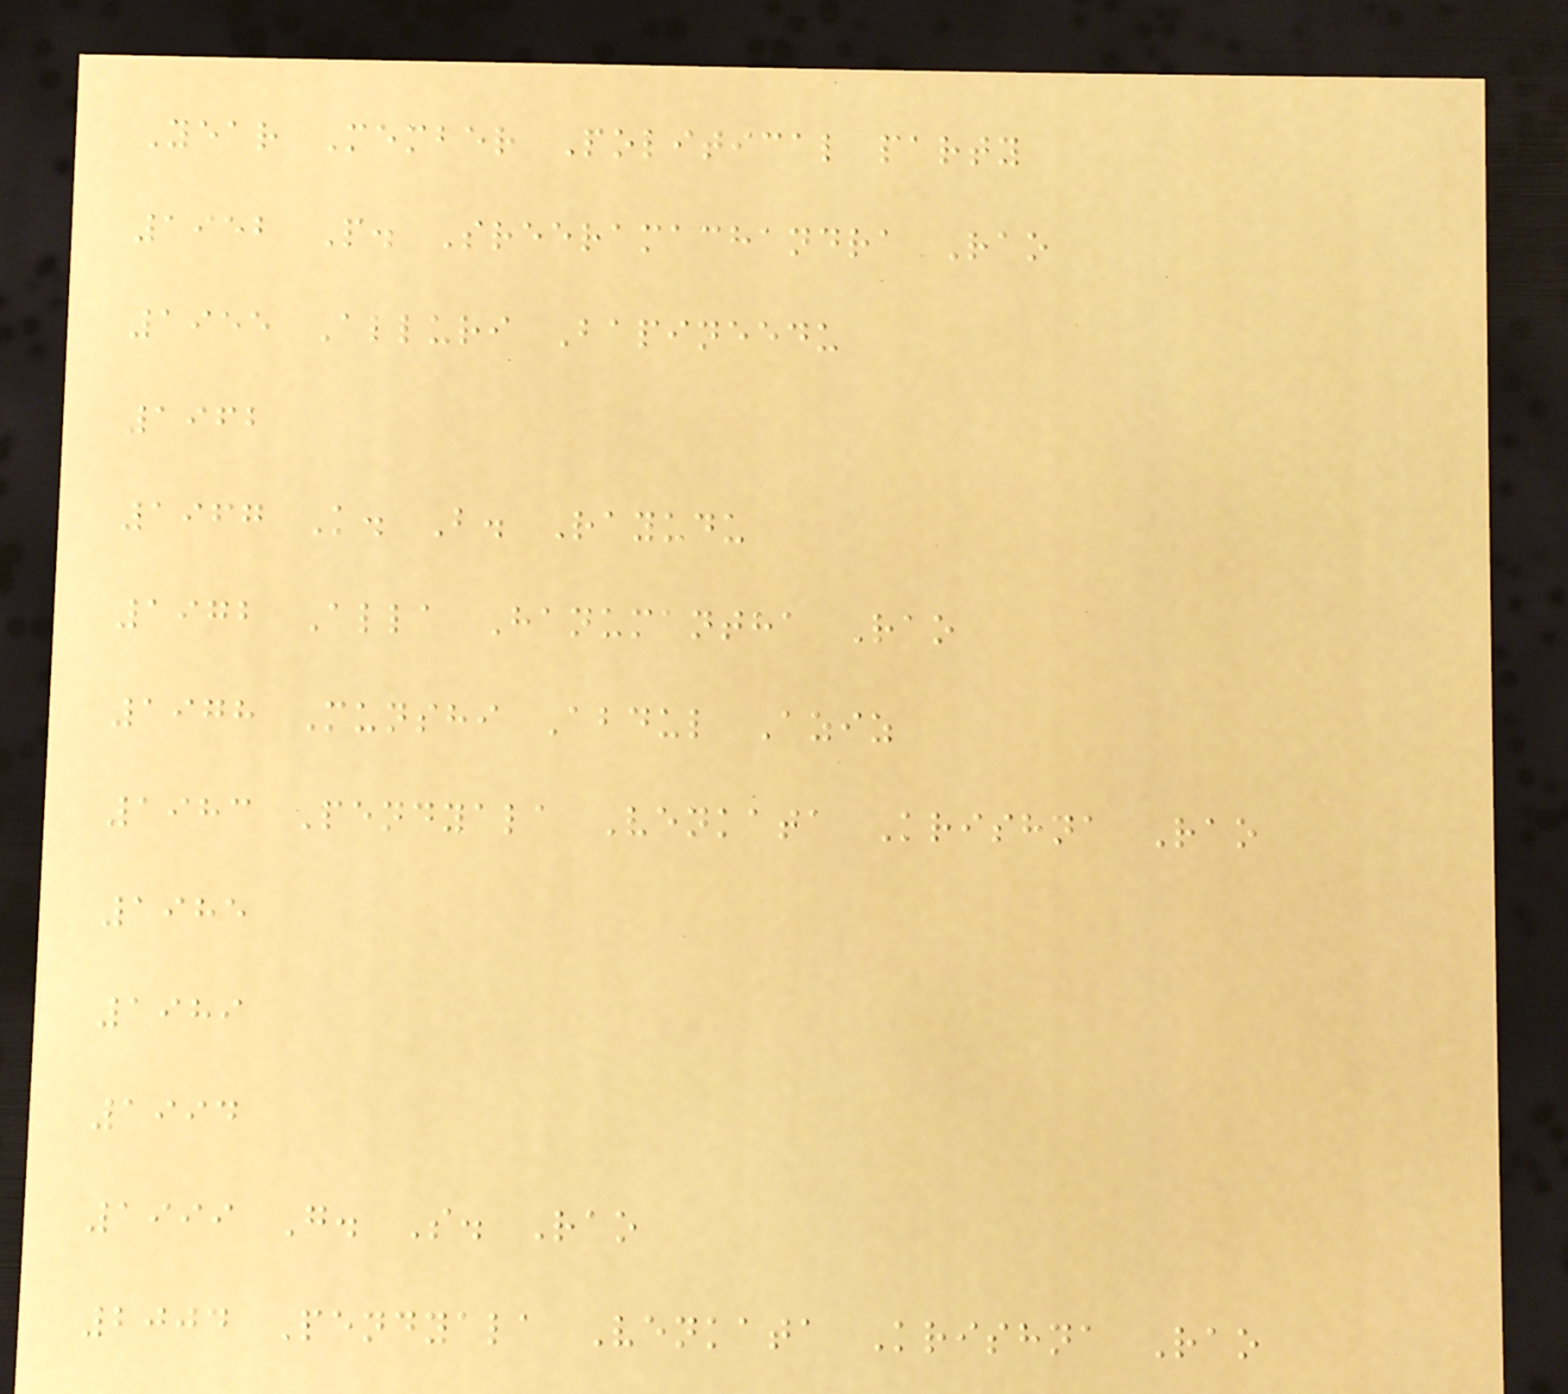Year Member Political party
1952 P. Sreeramachandra Rao
1955 Alluri Bapineedu
1962
1967 K. B. Rayudu
1972 Alla Hanumantha Rao
1978 Munshi Abdul Aziz
1983 Pendyala Venkata Krishna Rao
1985
1989
1994
1999 G. S. Rao
2004 Pendyala Venkata Krishna Rao
